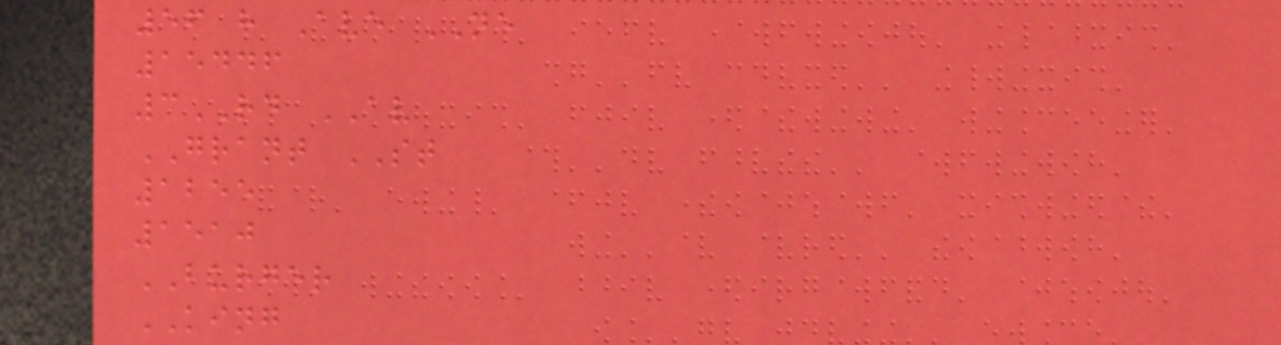56 h Ave NE
15446
3RD AV
GRANT ST
1255
1510
BURGER
KING
